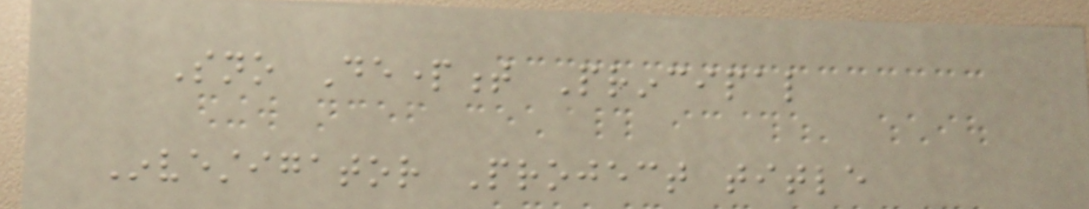Sno Department Principal
Investigator Project title
